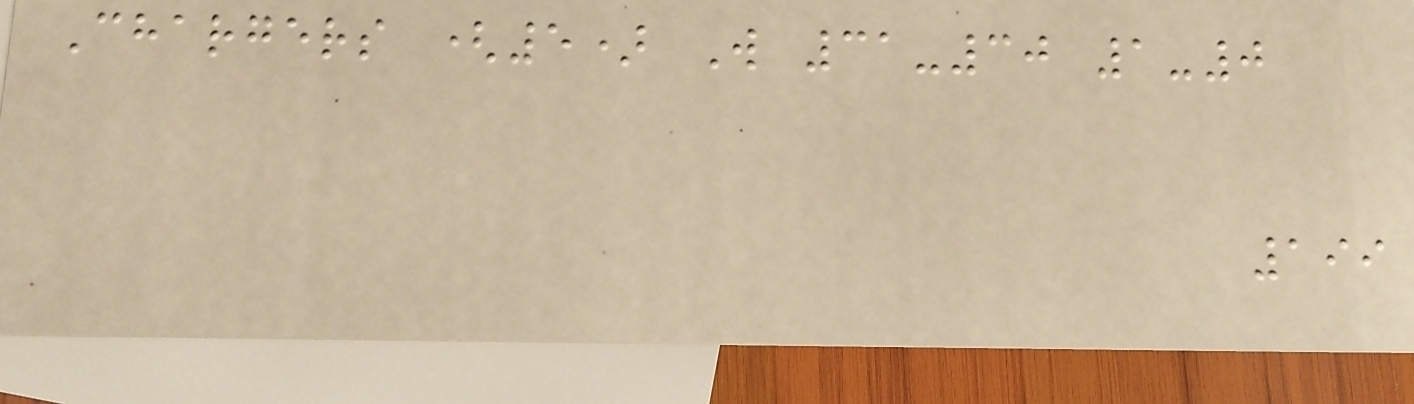Chargers (5) W 31-30 1-0
199
